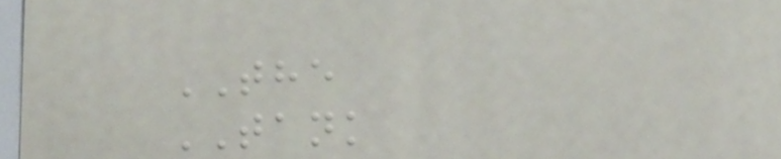THE
TANK
